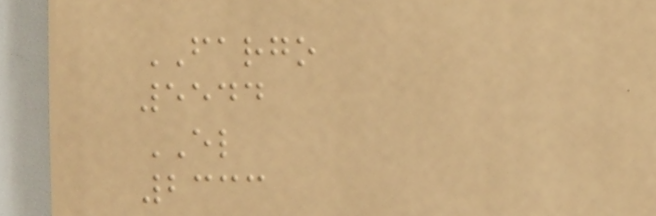FARGO
5544
EL
2333
